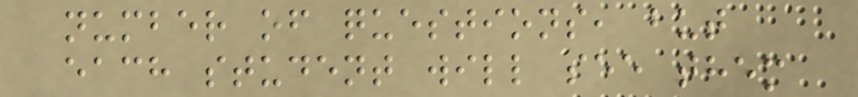number of questions, but
each student will see them
